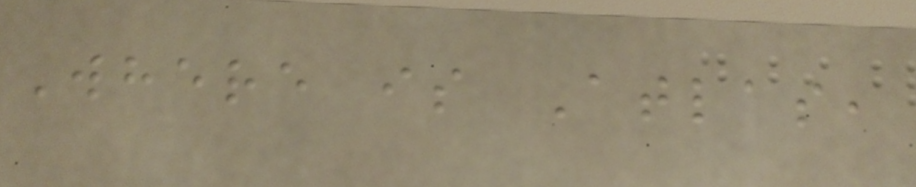Where is Atlas,
